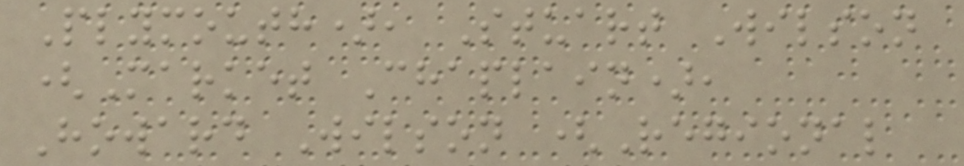Plymouth), Stuart Wilson
(Market Chaplain),
Howard Wilson (Regional
